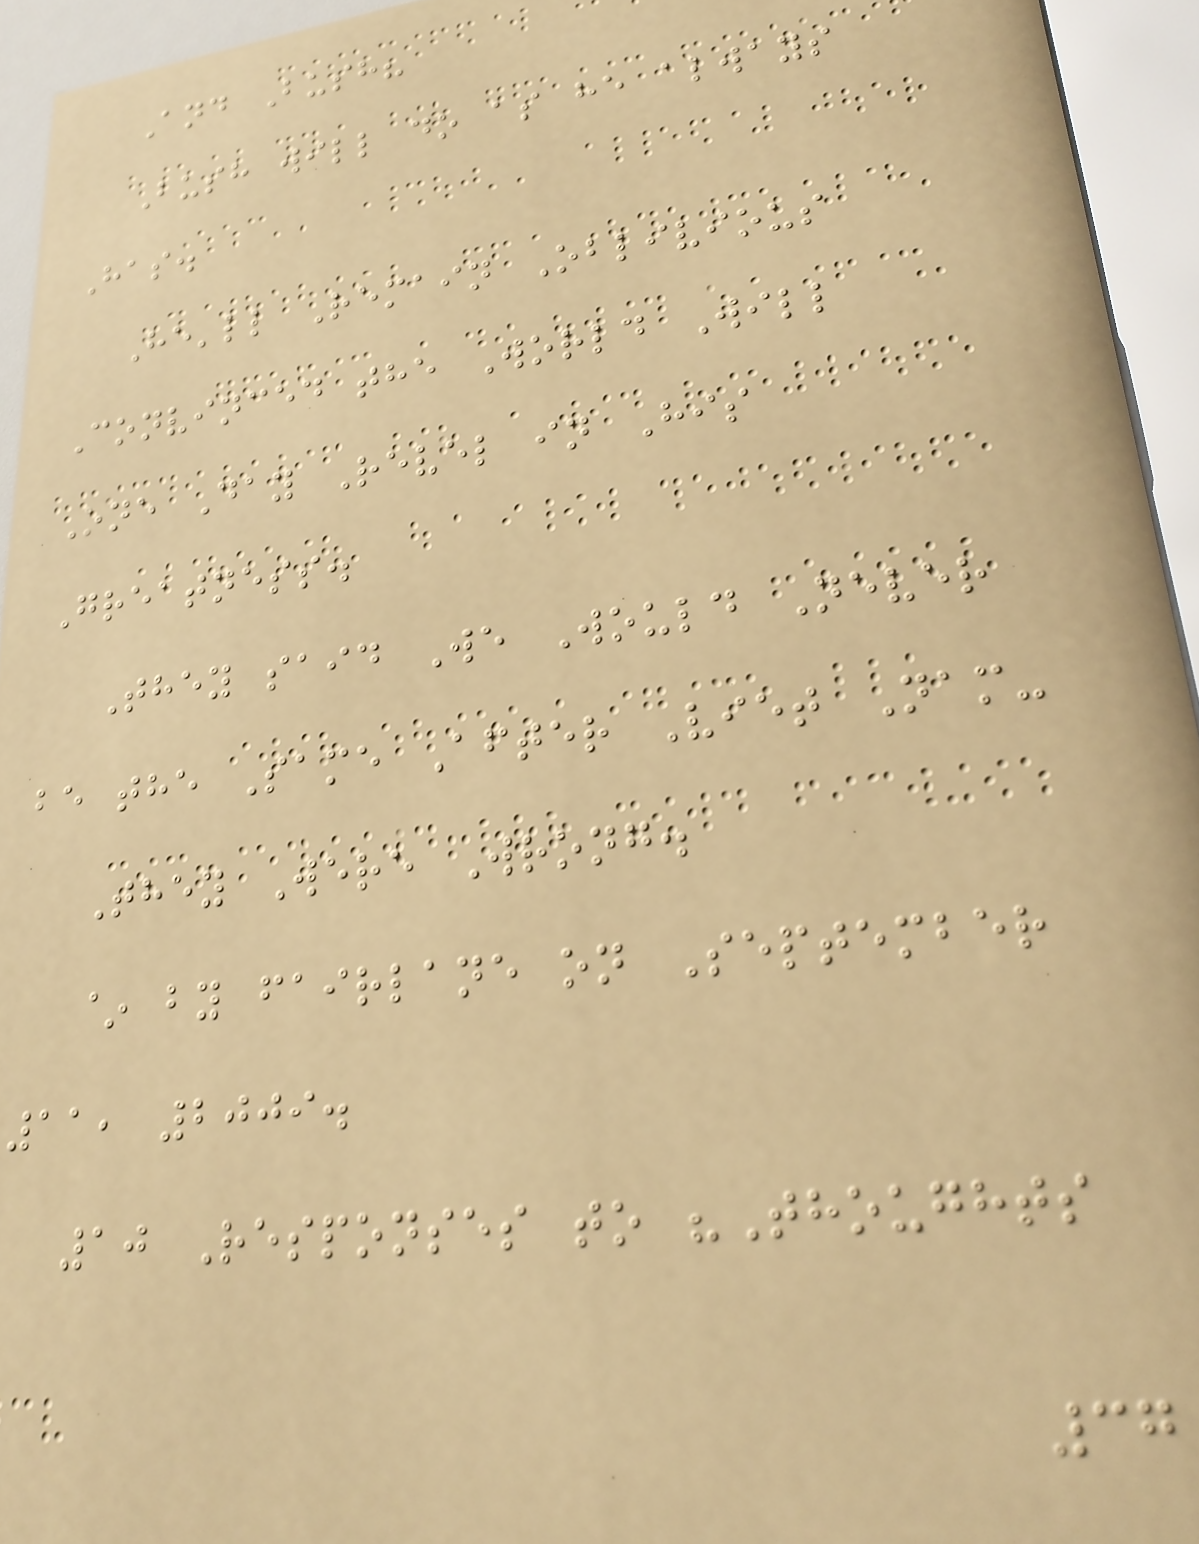And Bush?
Bush will do as he always
Has.
He'll Remain Oblivious
Convinced the World Will
One Day Revel in His
Greatness.
They said We Would Never
be the Same After Viet Nam-
They Were Wrong.
~ by fairlane on September
11, 2009.
10 Responses to "Thoughts
37
